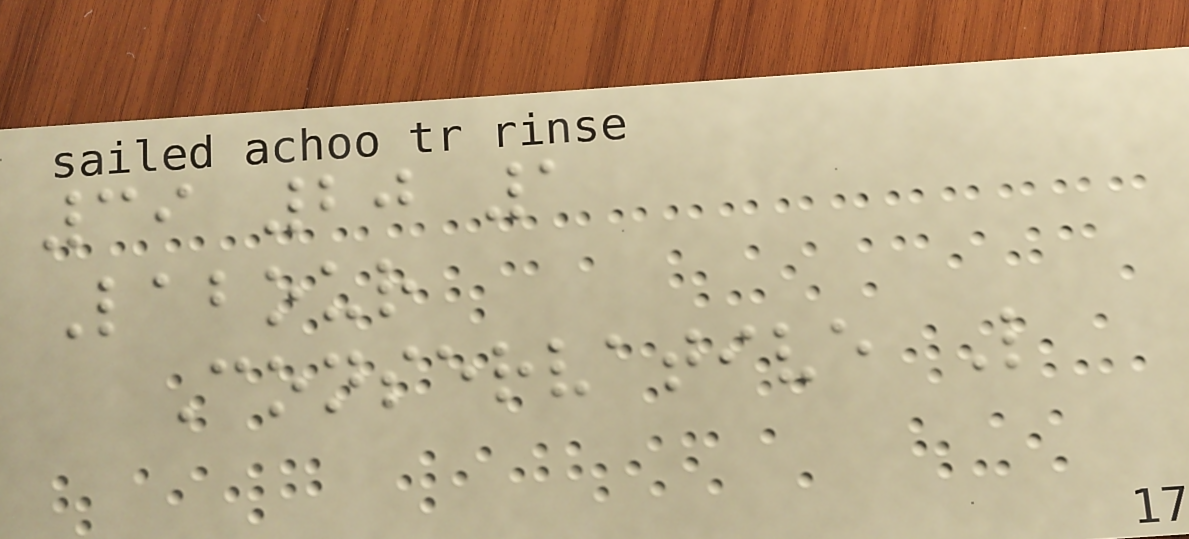39 20 1
Labour
Conservative L
